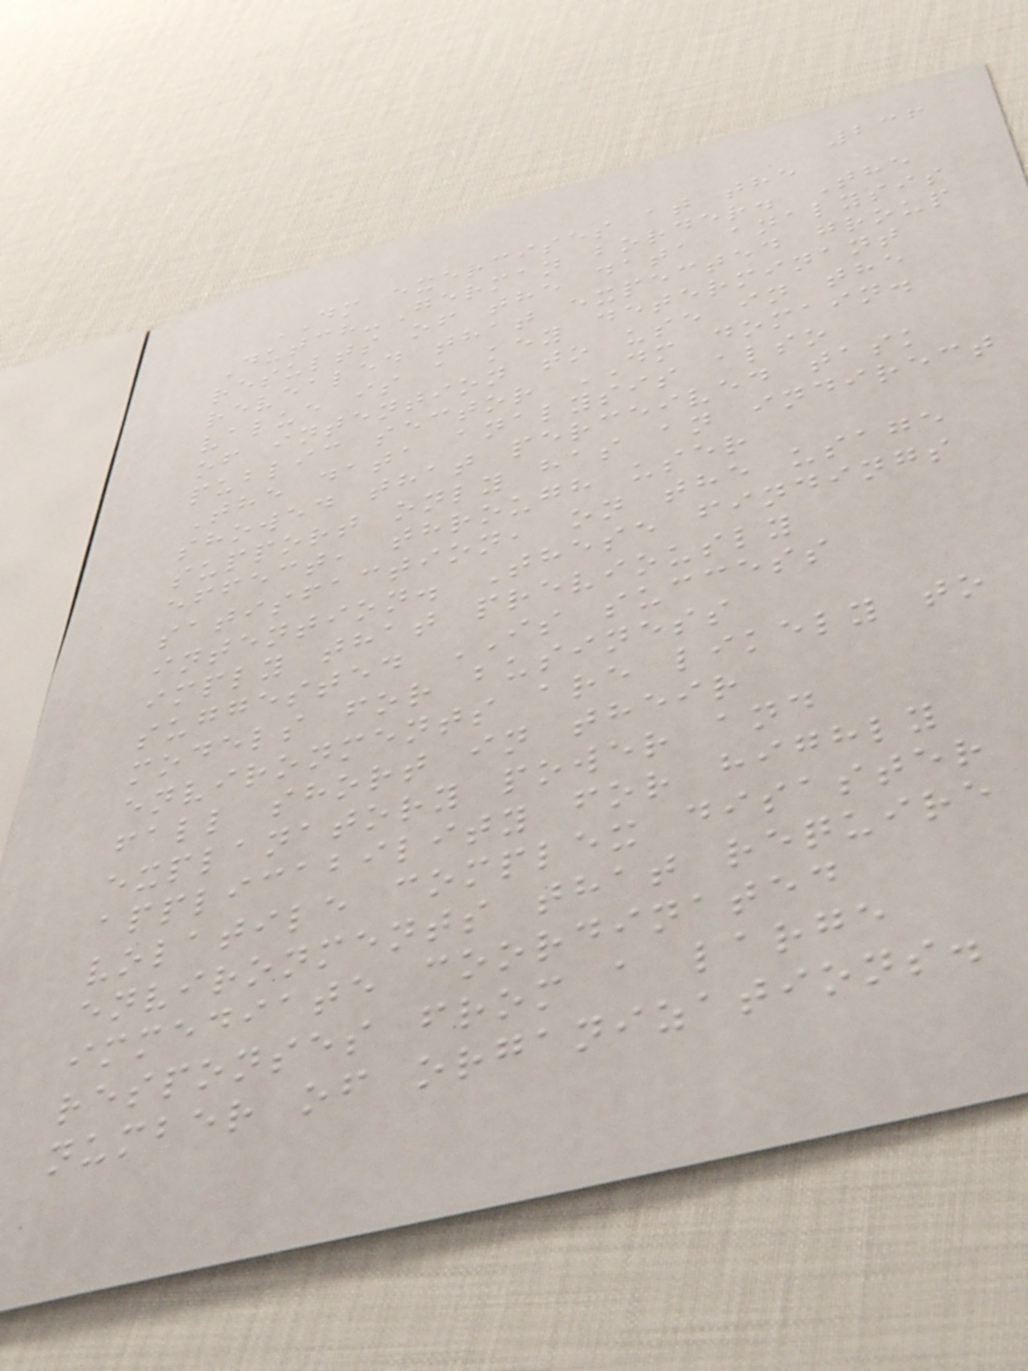236
DM exercises at the
Dutch-German border. The
results of the data analysis
revealed that expected group
value is a key determinant
of intention to use in the
public sector DM domain.
The data analysis also
showed that perceived task
support only has an indirect
effect, through user
satisfaction, on the usage
intention. These findings
imply that previously
suggested IS success
models for business
environments are likely to
fall short in their
explanatory power and
applicability for highly
volatile complex disaster
environments that require
immediate coordinated
responses from a large
number of organizations.
